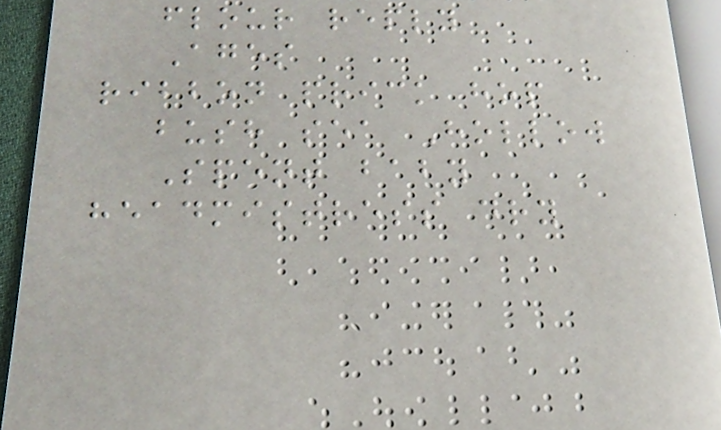flour reply
Ages
ribbon prick hop
bush sea Hollow
Spent baby
headmistress dry
